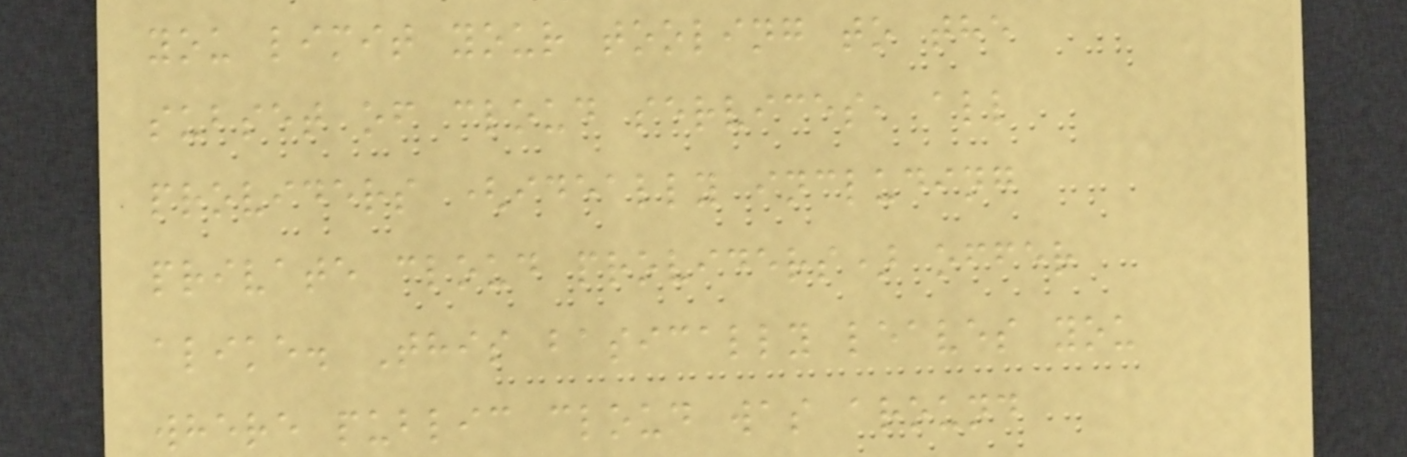you limit your tooling to the
subset of cloud services, all
providers (ideally including
private cloud providers) offer
alike. This basically leaves you
where public cloud was around
